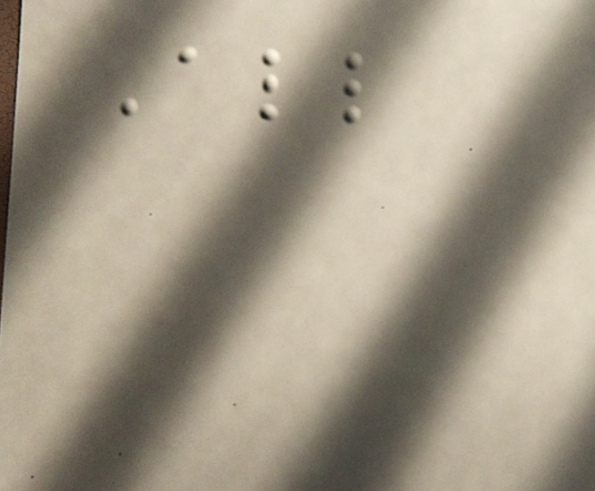All
